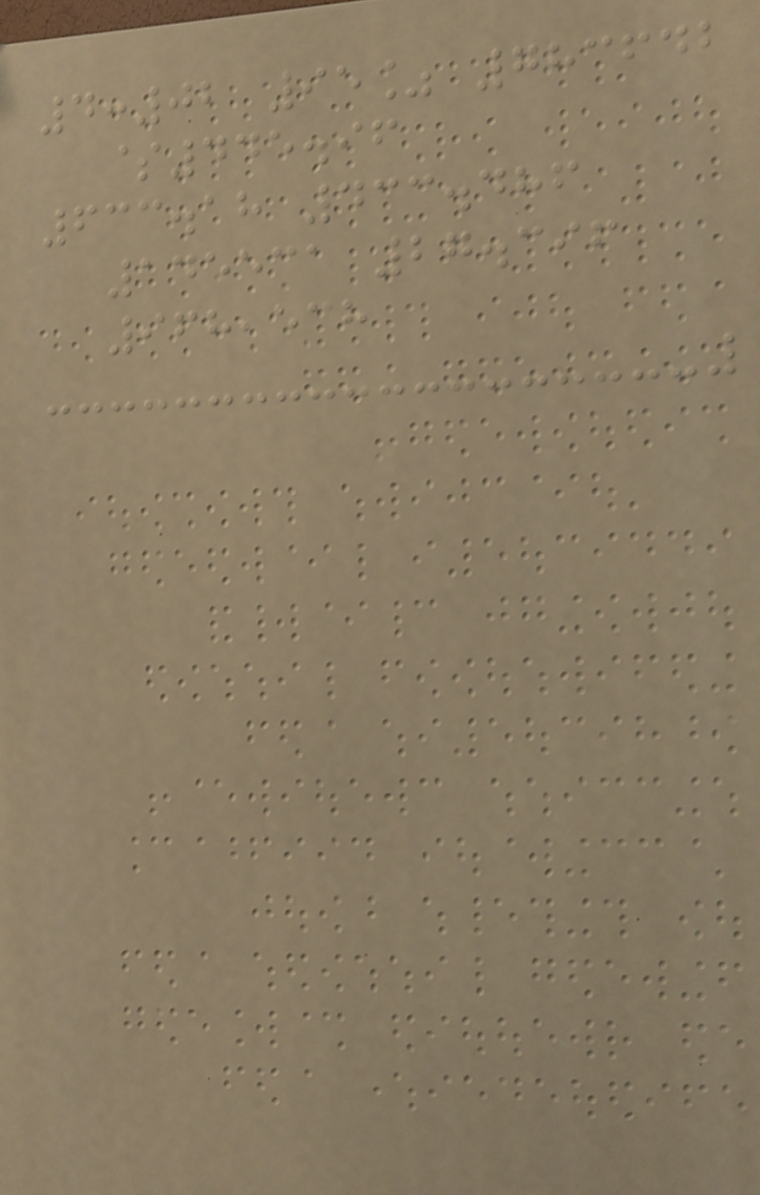4:02 95% 783642
$445.96
633.18 433.486
145531 27.396
968,538
